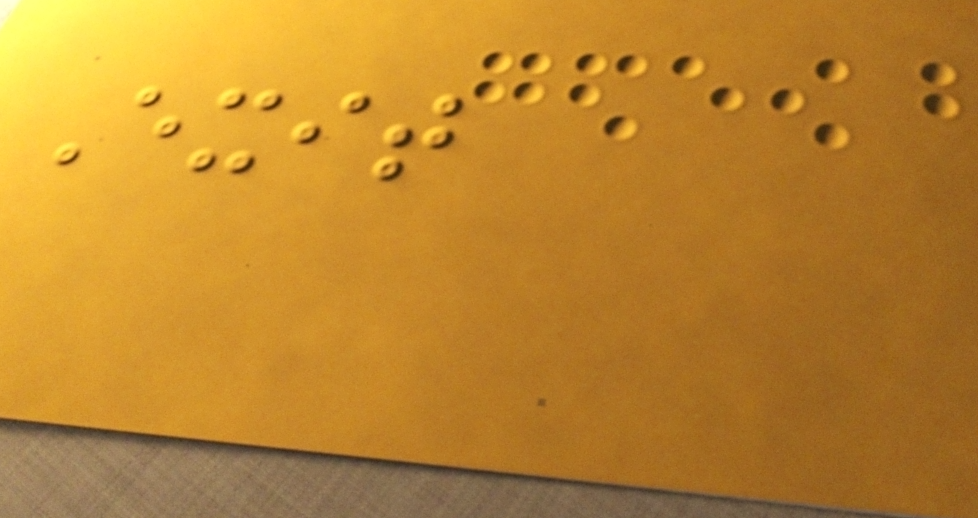Exit
